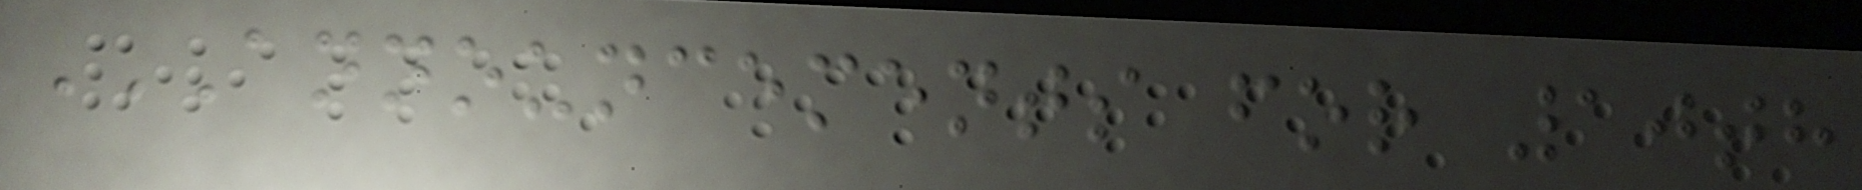ANNOUNCEMENTS FOR 10TH
